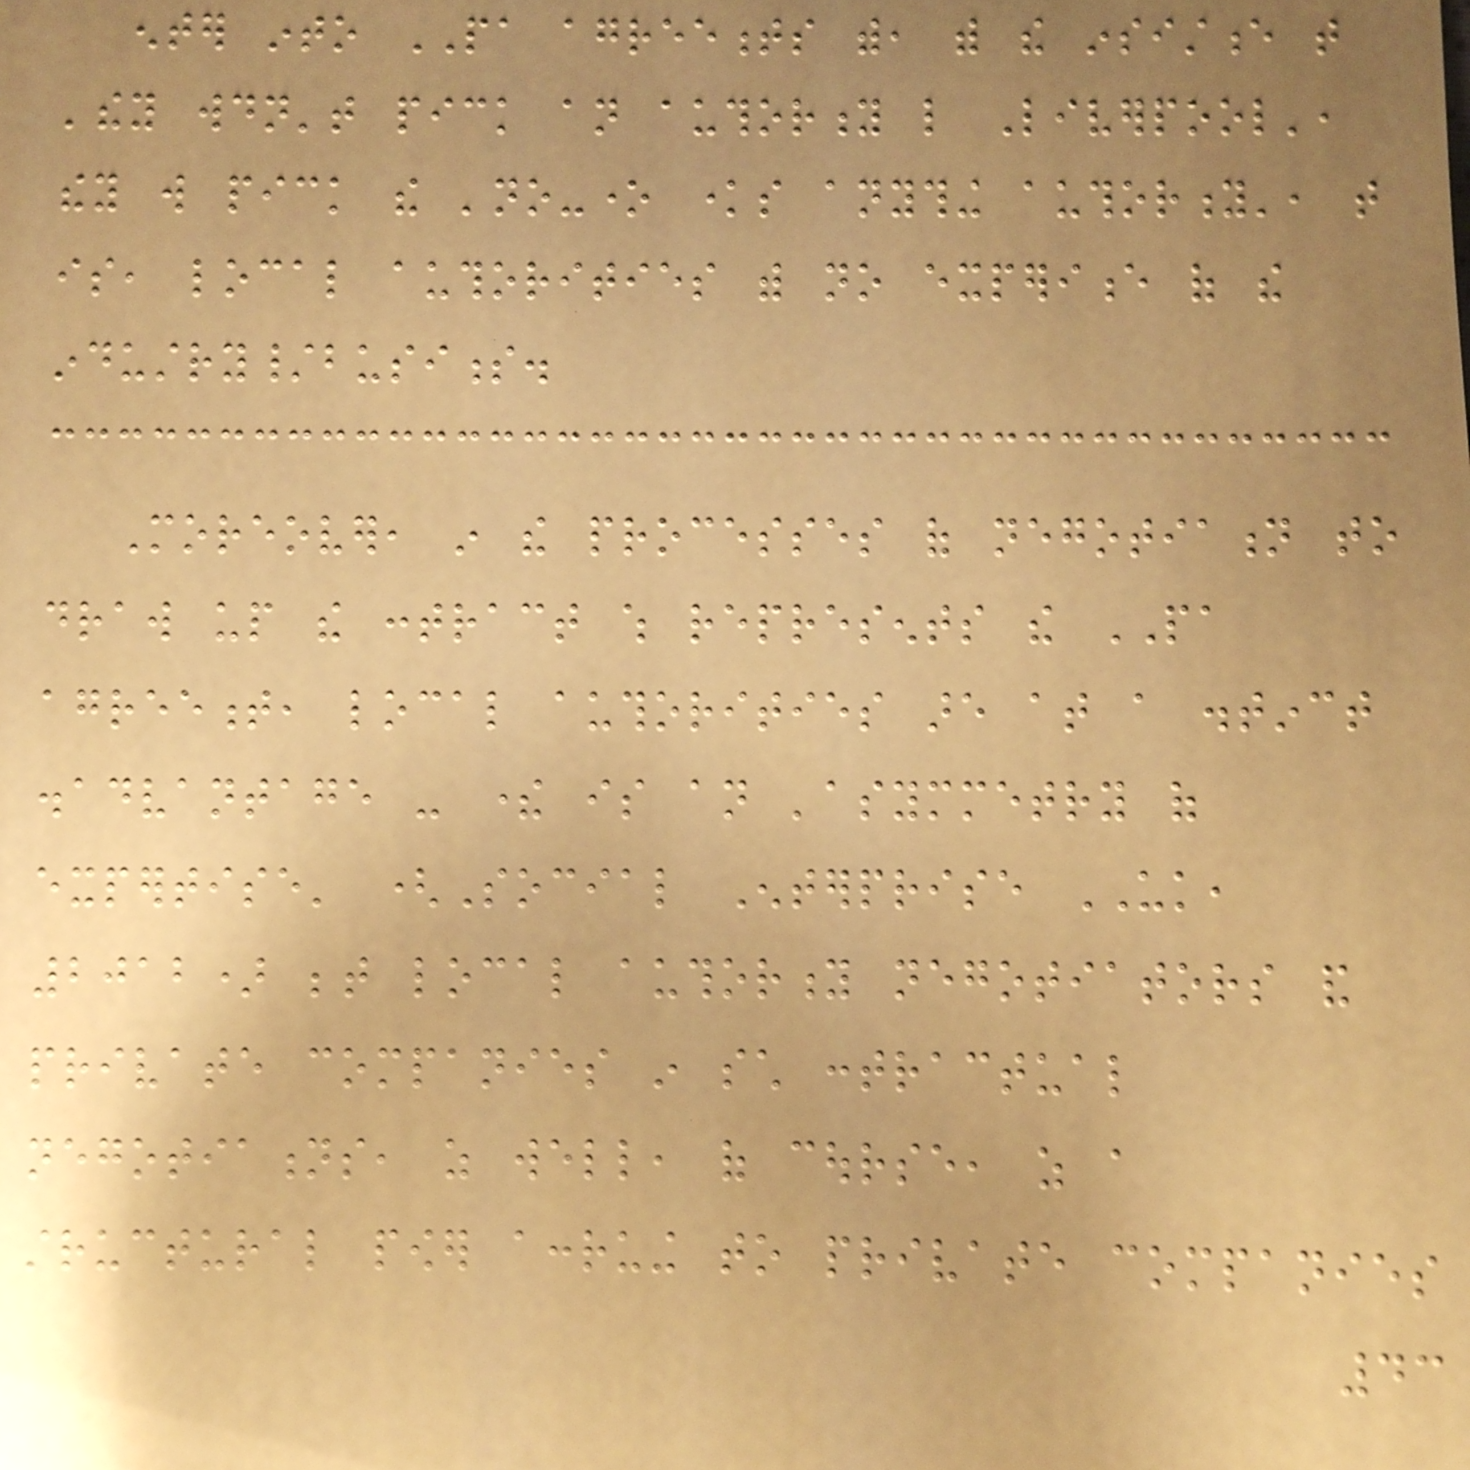enter into PA agreements with, with the insistence that
'they wouldn't pick an authority like Liverpool',
they will pick the 'no-one knows anything authority', that
is, local authorities with no experience of the
industry/business.
Moreover, in the processes of negotiation to
draw up the contract which represents the PA
agreement, local authorities are at a distinct
disadvantage - there is an 'asymmetry of
expertise' (Social Enterprise UK,
2012) between local authority negotiators and
private companies in such contractual
negotiations, as well, of course, as a
structural power accruing to private companies
43
